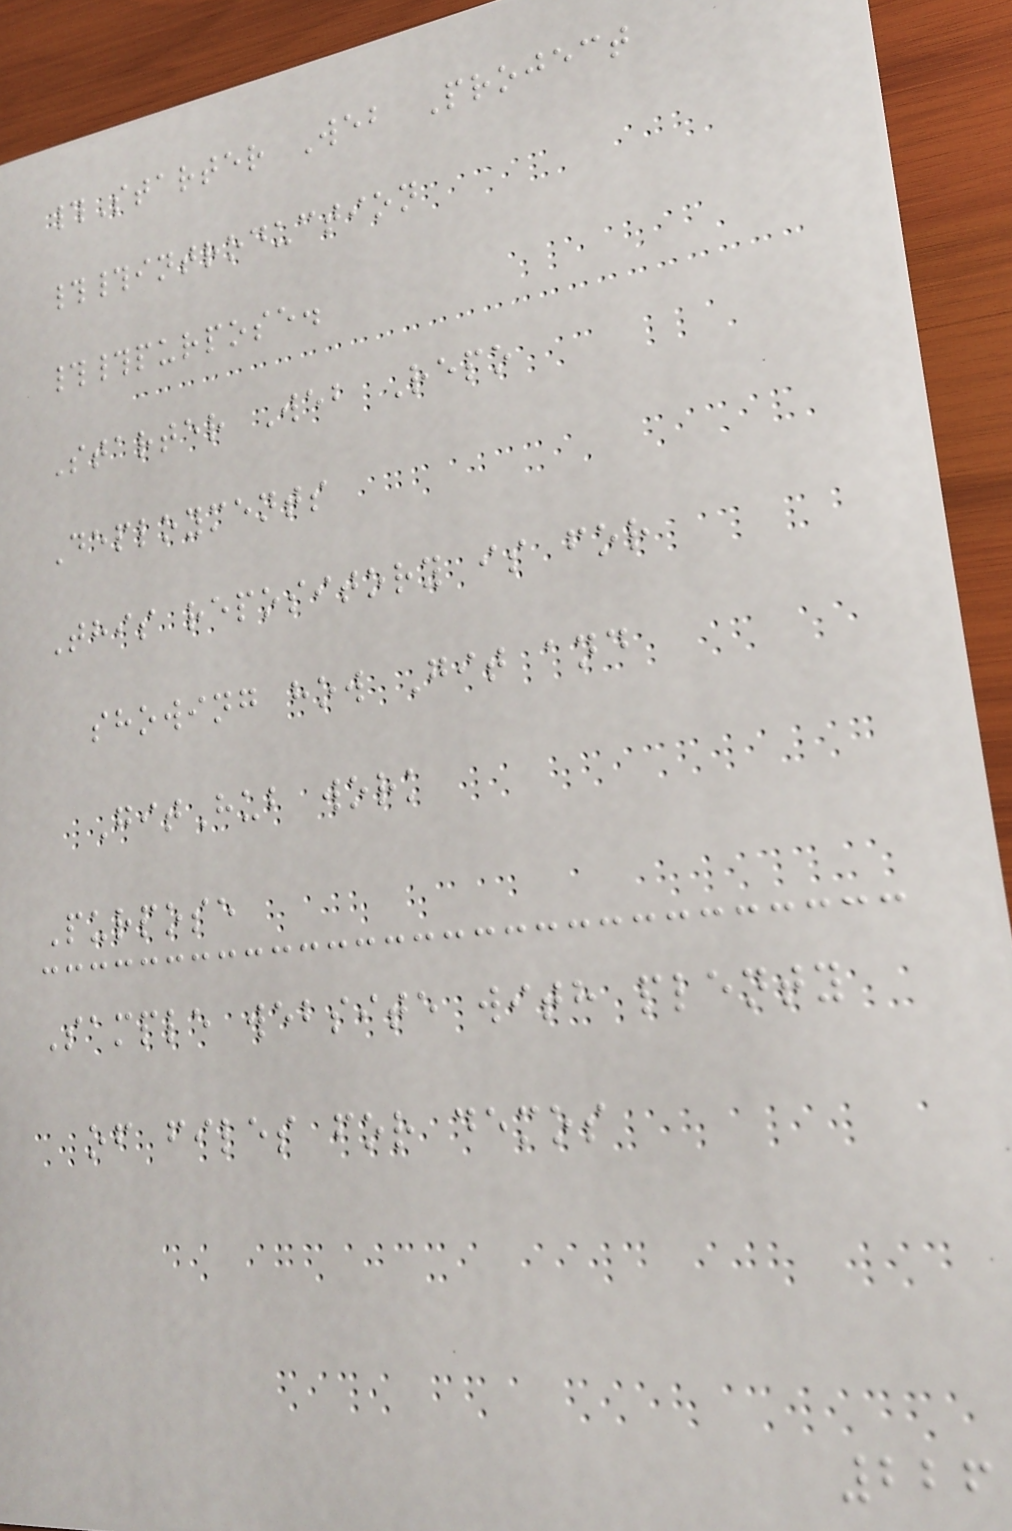#Starter Web Project
##introduction
##purpose.
Starter Web Repo
Deployments
This repository is for
showing how Git and
GitHub work
Purpose
Sample website with plenty
of files for demos
226
